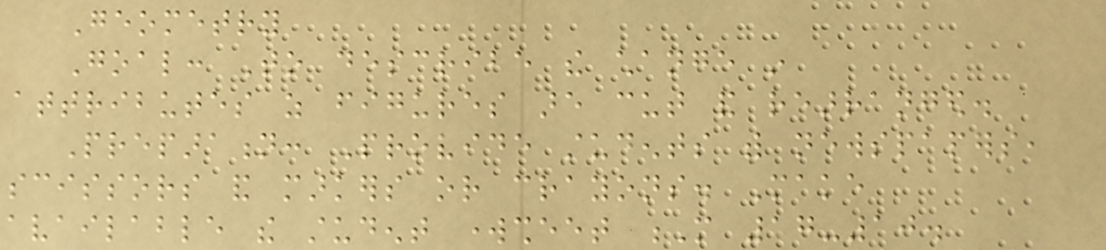Geometry
Goal: To describe the change in
attributes as figures are cut and rearranged.
Preparation: Provide students with newspapers,
scissors and markers or crayons. Make
available the student worksheet M 17-10.
